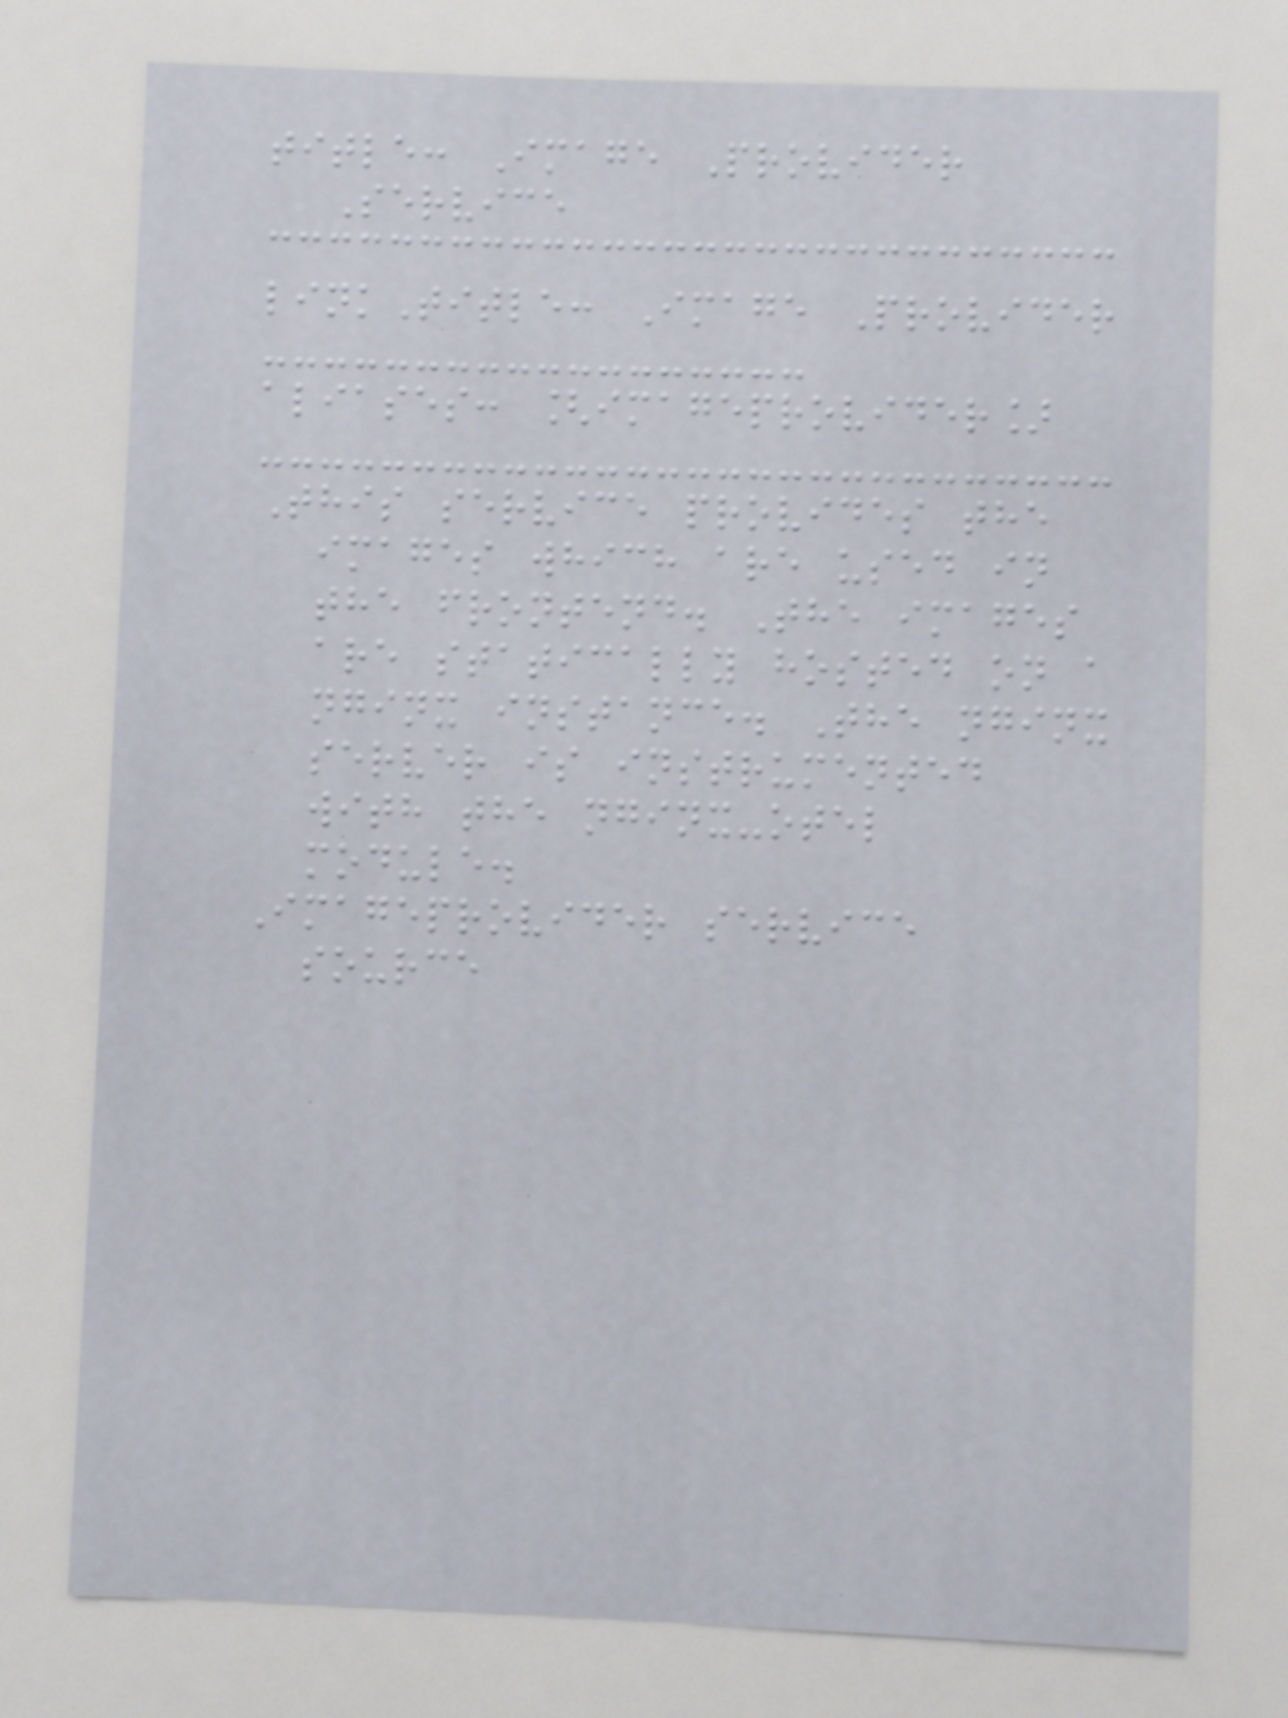title: Image Provider
Service
linkTitle: Image Provider
aliases: [imageprovider]
This service provides the
images which are used in
the frontend. The images
are statically hosted on a
nginx instance. The nginx
server is instrumented
with the nginx-otel
module.
Imageprovider service
source
